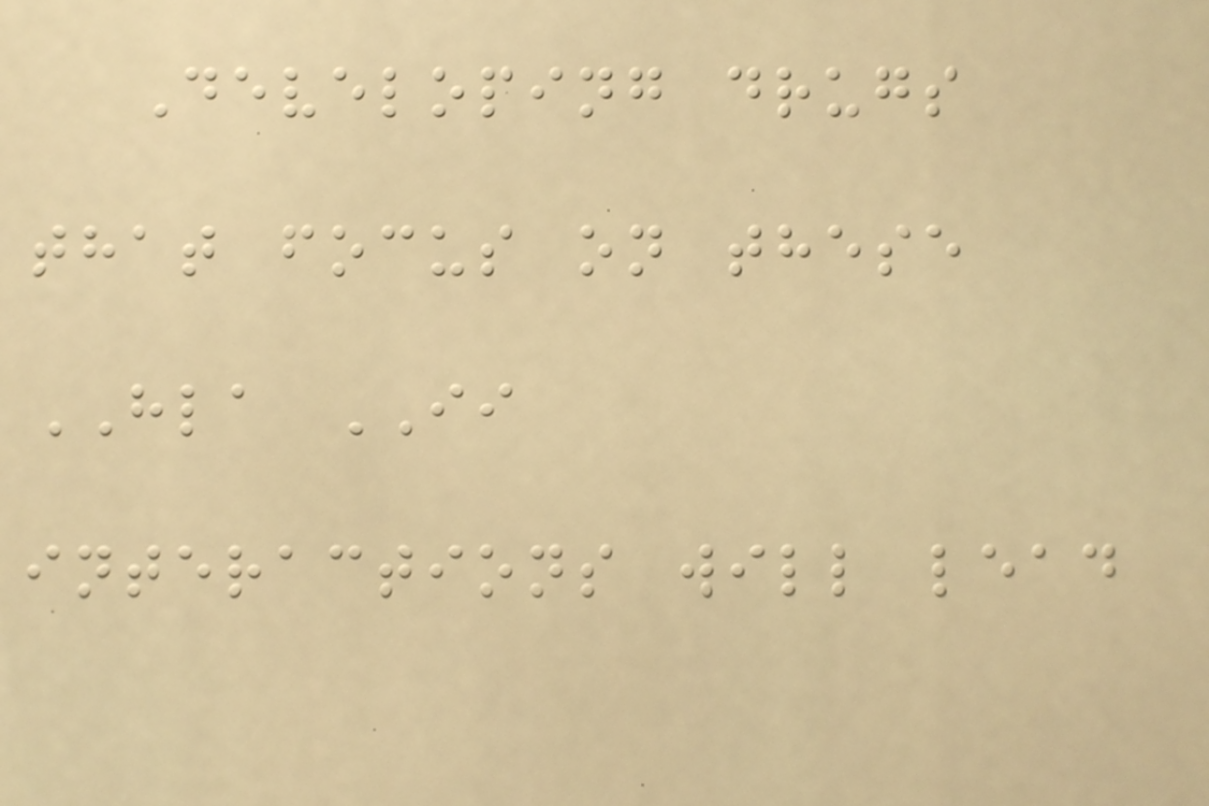Developing drugs
that focus on these
HLA II
interactions will lead
